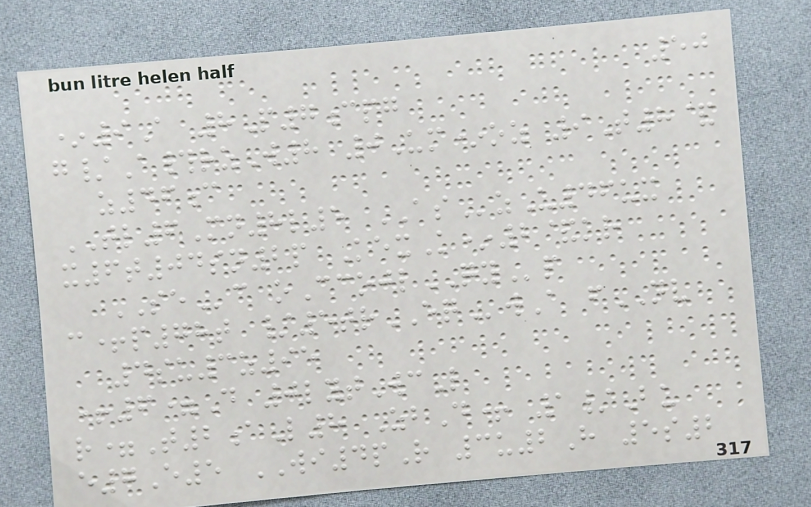50
*9A 8P7cpg
g/A#rzW8 0Um*oz 9T8&
z46c
TL6Mn8l5 ASzU46ux
x6t04sn2p KexK*2&kr
SEc oCcojlQYp
c+p78t /5trEQwA fNV
4su3z95
+6=D 0lytWcL
r=T2aL8 ZbD+ 1/Bu
e7E5 WI4pR 3u2H 5s2
